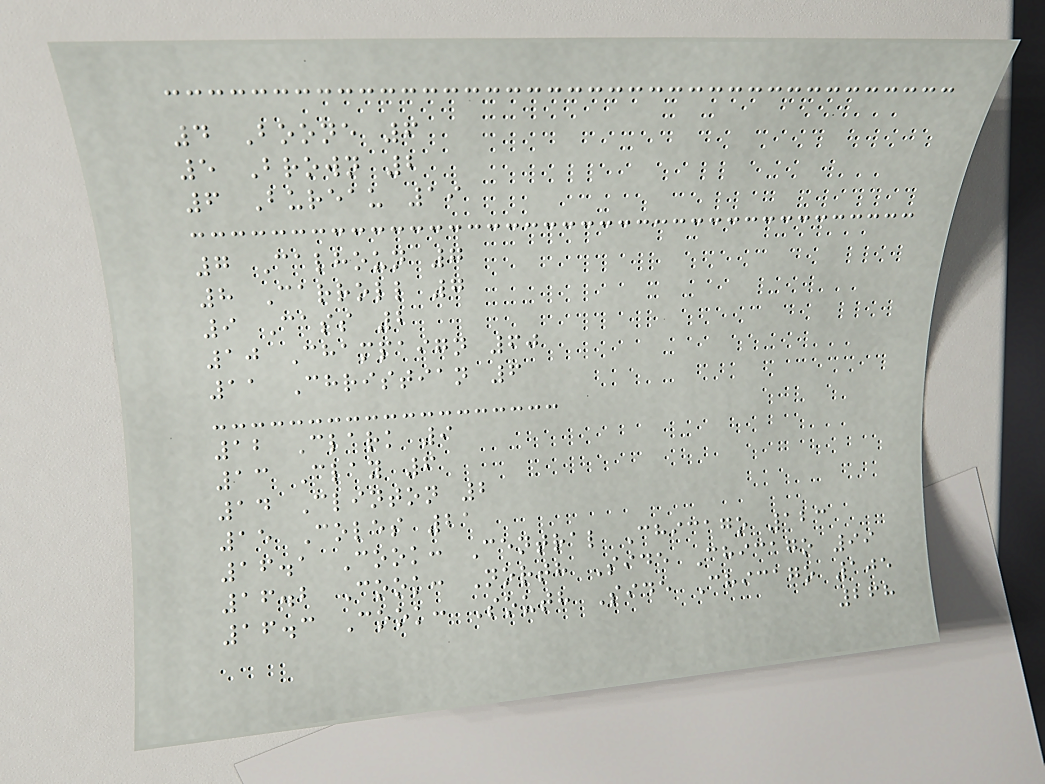4 Boone 6
5 Brown 2
6 Bureau 19
7 Calhoun 7
8 Carroll 7
9 Cass 2
10 Champaign 60
11 Christian 6
12 Clark 9
13 Clay 6
14 Clinton 2
15 Coles 21
16.1 Cook: Central Chicago 123
16.2 Cook: North Side Chicago 99
16.3 Cook: South Side Chicago 105
268
